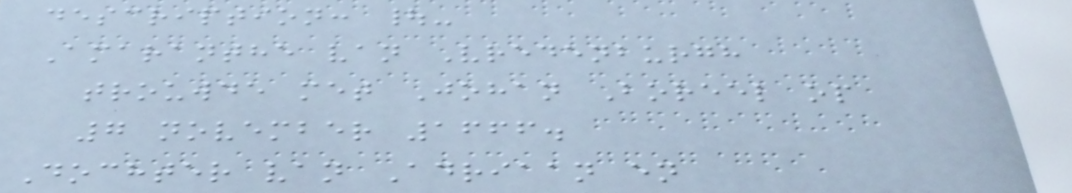description: |-
Amaranthe van Vredenburgh
trouwde met Johan Boreel op
7 november 1666.
Dochter van Adriaan en
